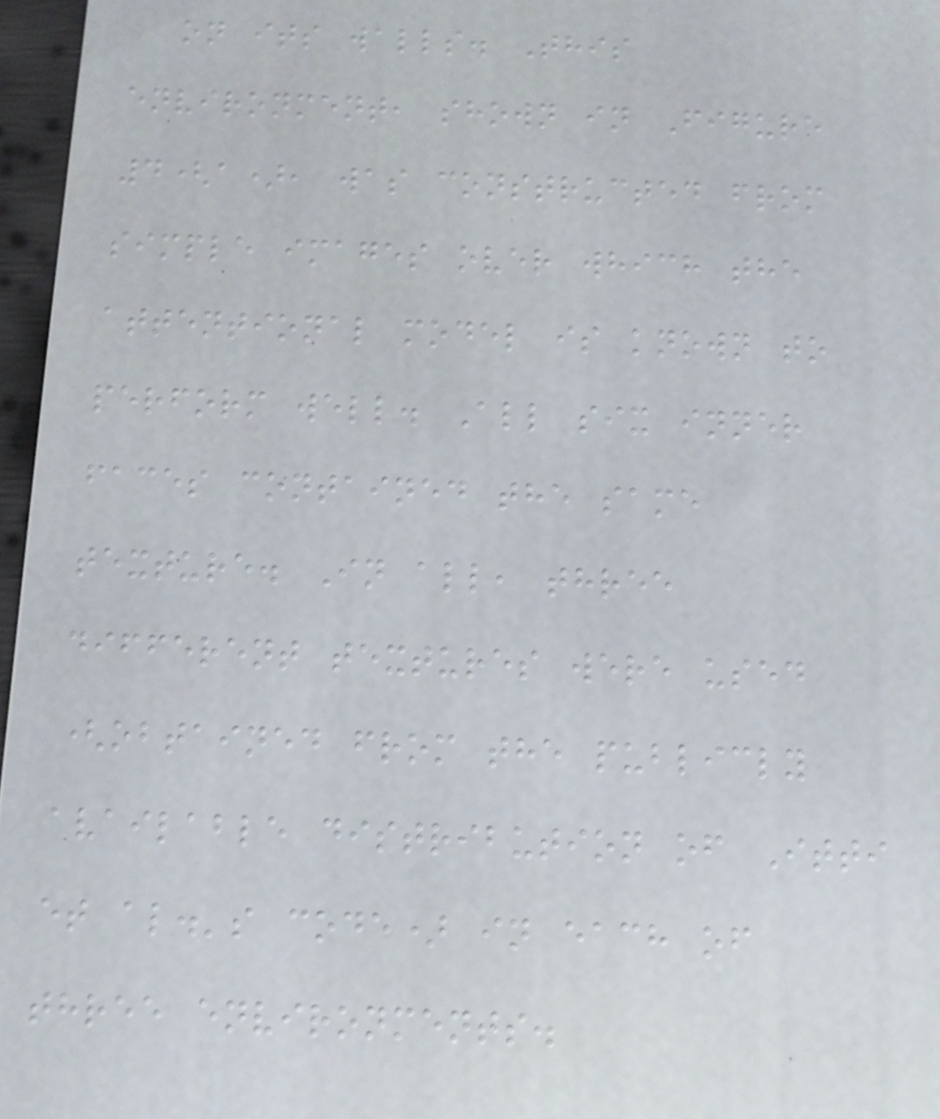on its walls. This
environment, shown in Figure
4(a), was constructed from
simple images over which the
attentional model is known to
perform well. All six inner
faces contained the same
texture. In all, three
different textures were used
(obtained from the publicly
available distribution of Itti
et al.'s code) in each of
three environments.
